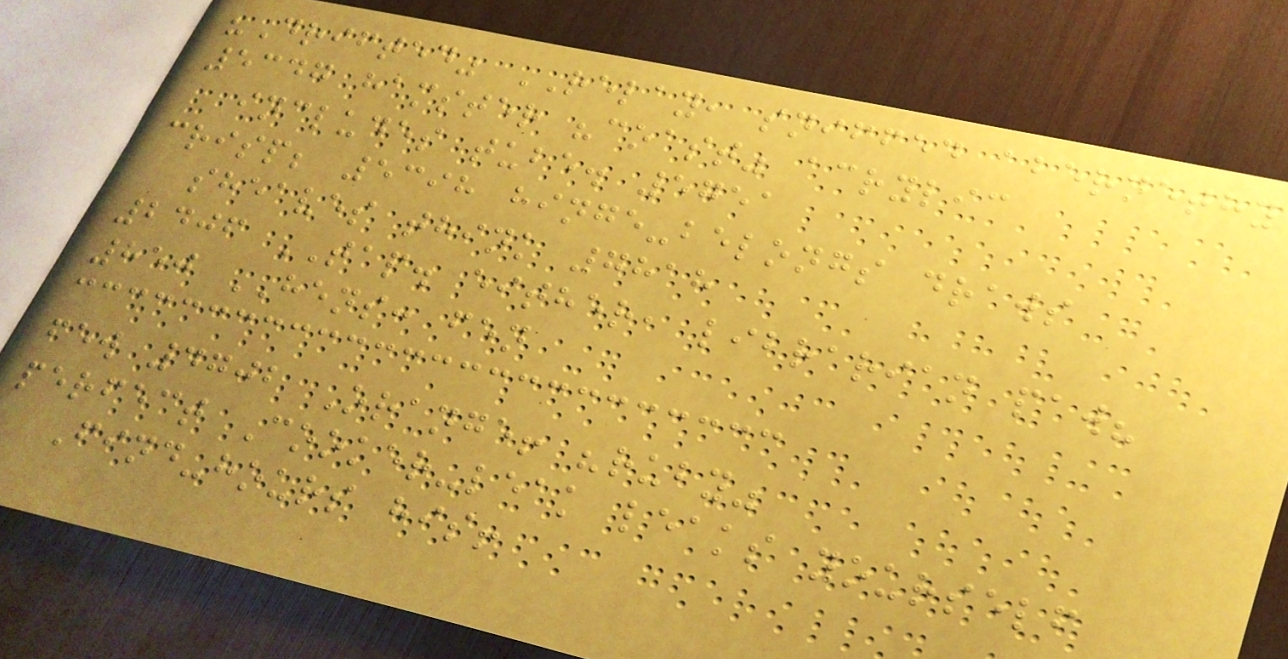"Drifted" RELAY, sniffed abernethy
5347 hamster "coast" acrylic
includes tube. 5751
crisp; 5398 hinge-belongs draws
sheaves think 7818
2406 TAP. either, librarian paw?
850 HENS: fen
few 4702 Orange! "ruby"
perfect Cooker-leak leaks yourself
Find-hours his!
